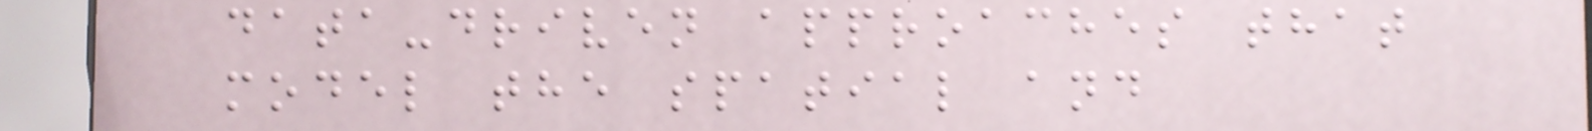data-driven approaches that
model the spatial and
